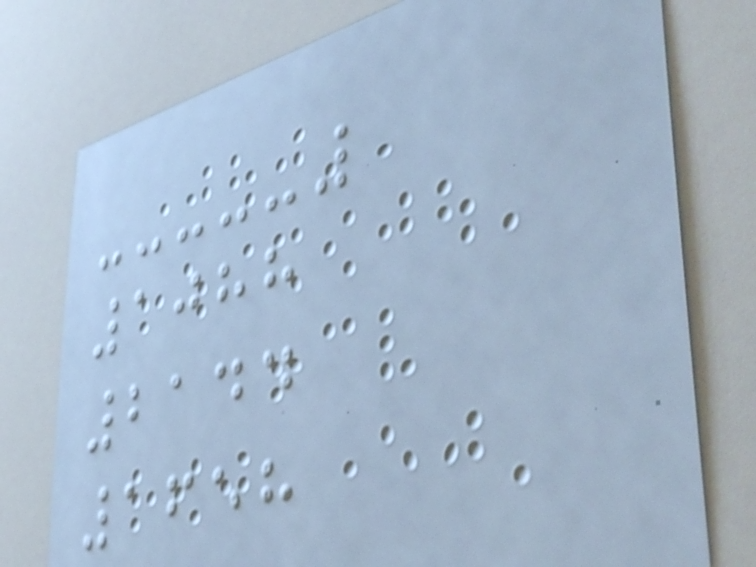1088
2144
1658
